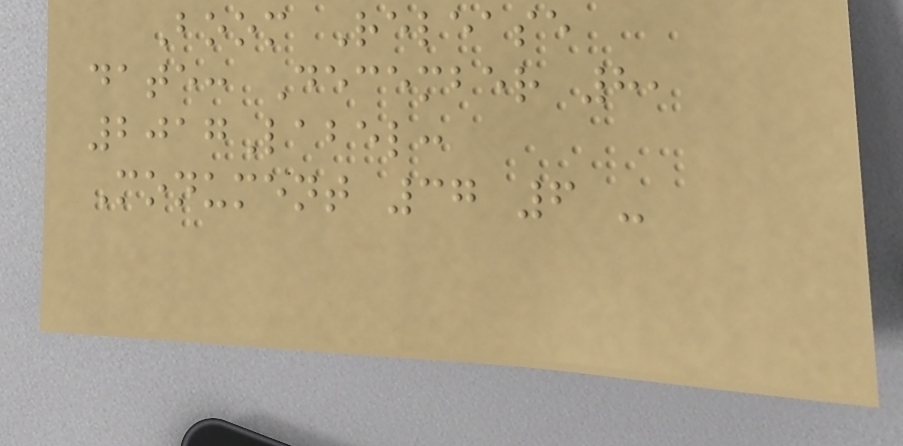Boom Release
date: December 8,
2017Label:
Monument 37 6 -
